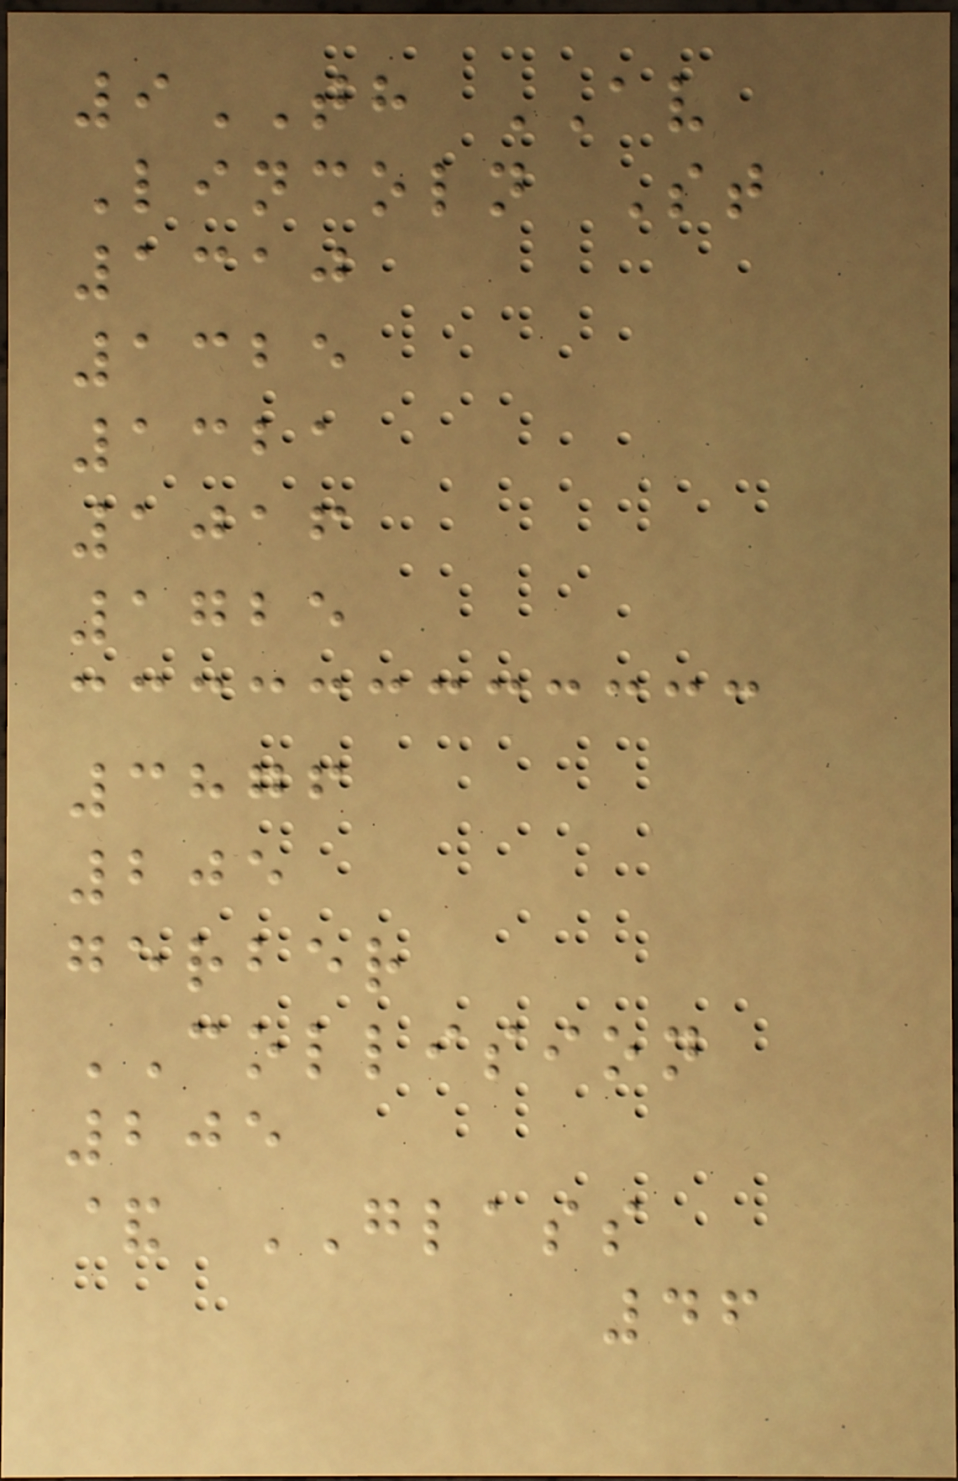9TH AV
Lincoln St
1310
1325
1321
1016
1725
3876
205
gerber
COLLISION
205
& GLASS
46
